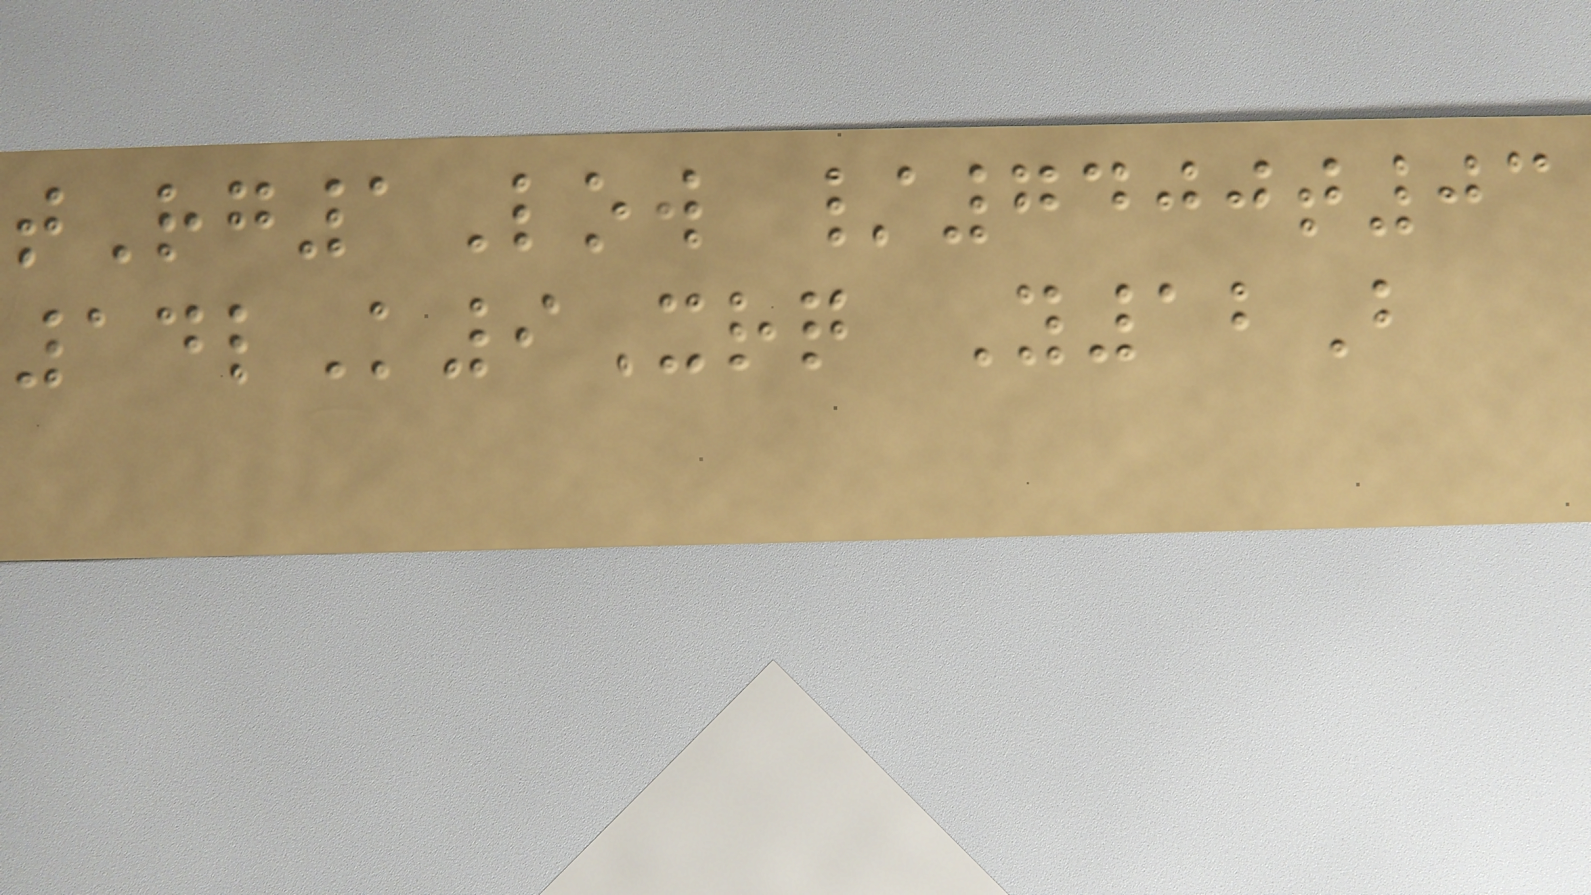tRg1Low /7400t03
14lK9Xrq Y12B
